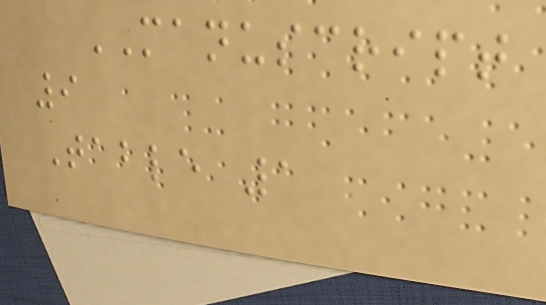MANUSCRIPT
9
Table 1
